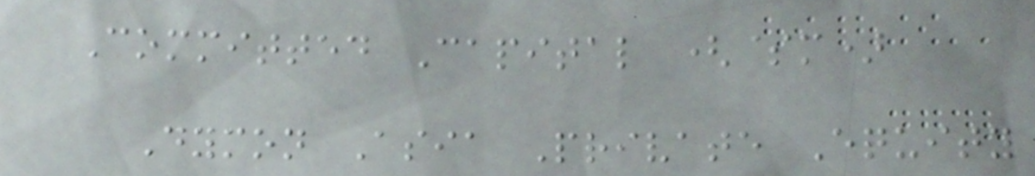Committed Capital ($m)
Dymon Asia Private Equity
